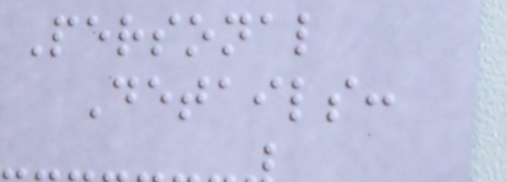Personal
Details:
